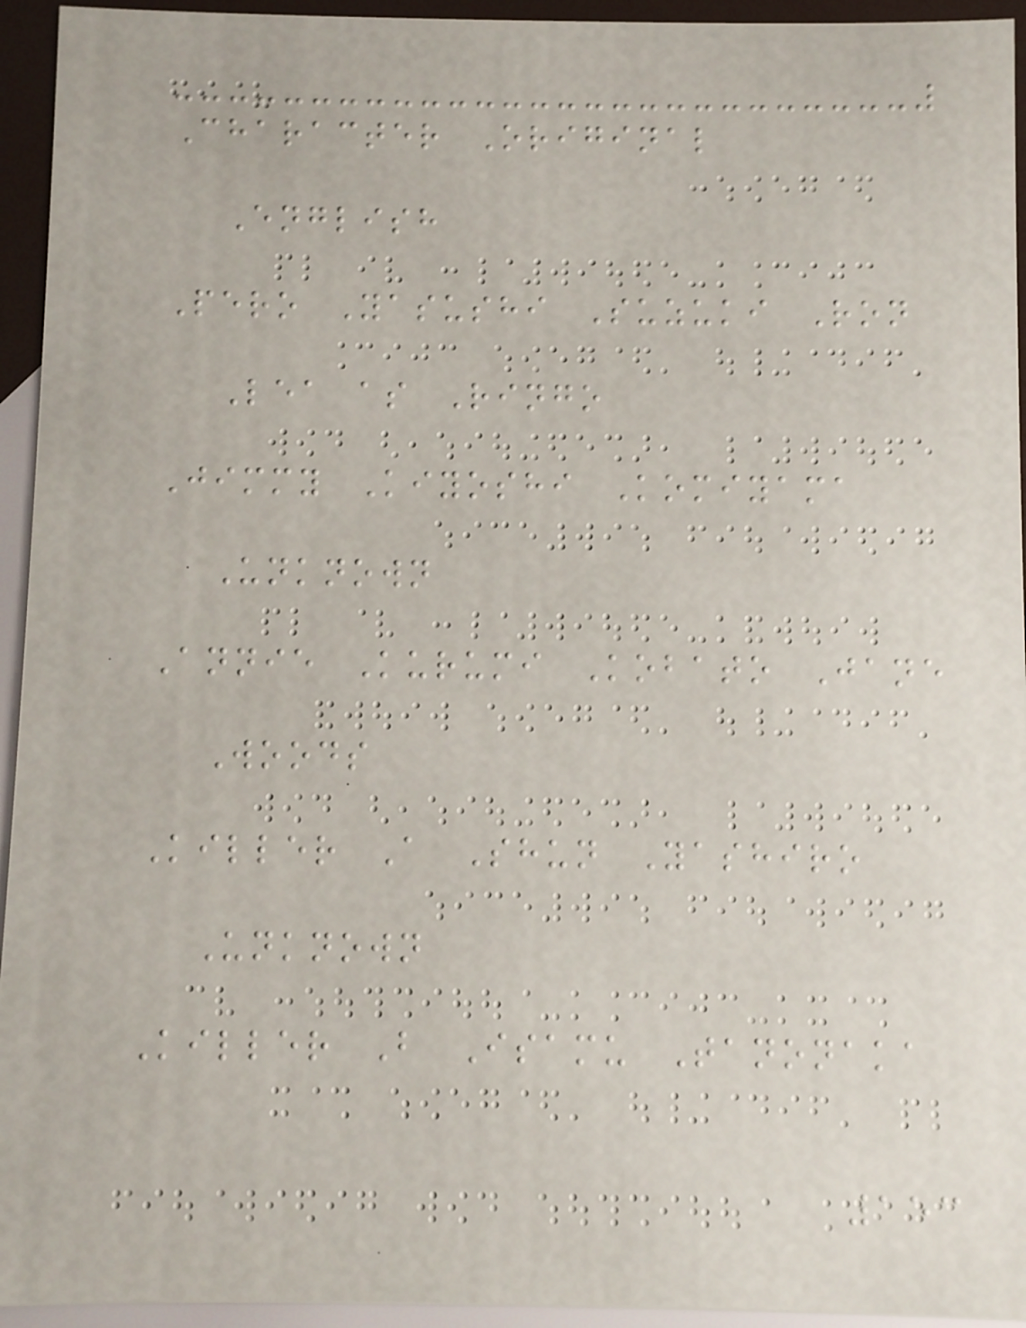Character Original
English
Pero Yasushi Suzuki Ron
Lea as Ringo
Jimmy Kiyoshi Komiyama
Unknown
Annie Kurumi Kobato Jane
Woods
Killer A Shun Yashiro
Unknown
Killer B Isamu Tanonaka
153
